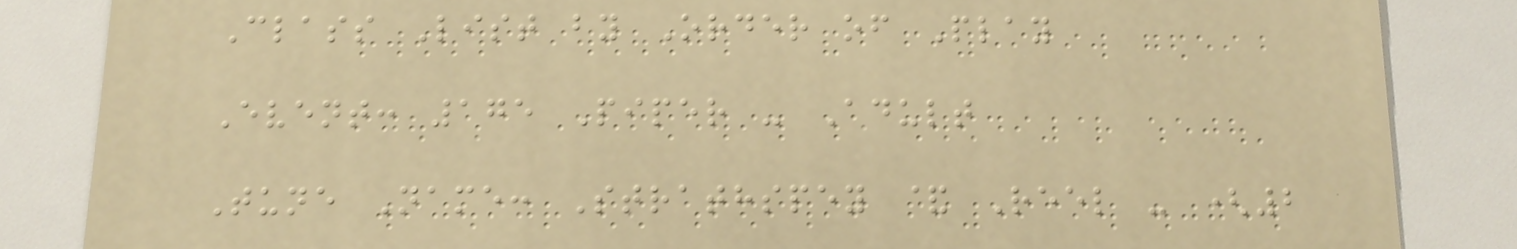Class List by Order of Play
Event: 175 Piper - Adult
Tune Name: Strathspey & Reel - (2
